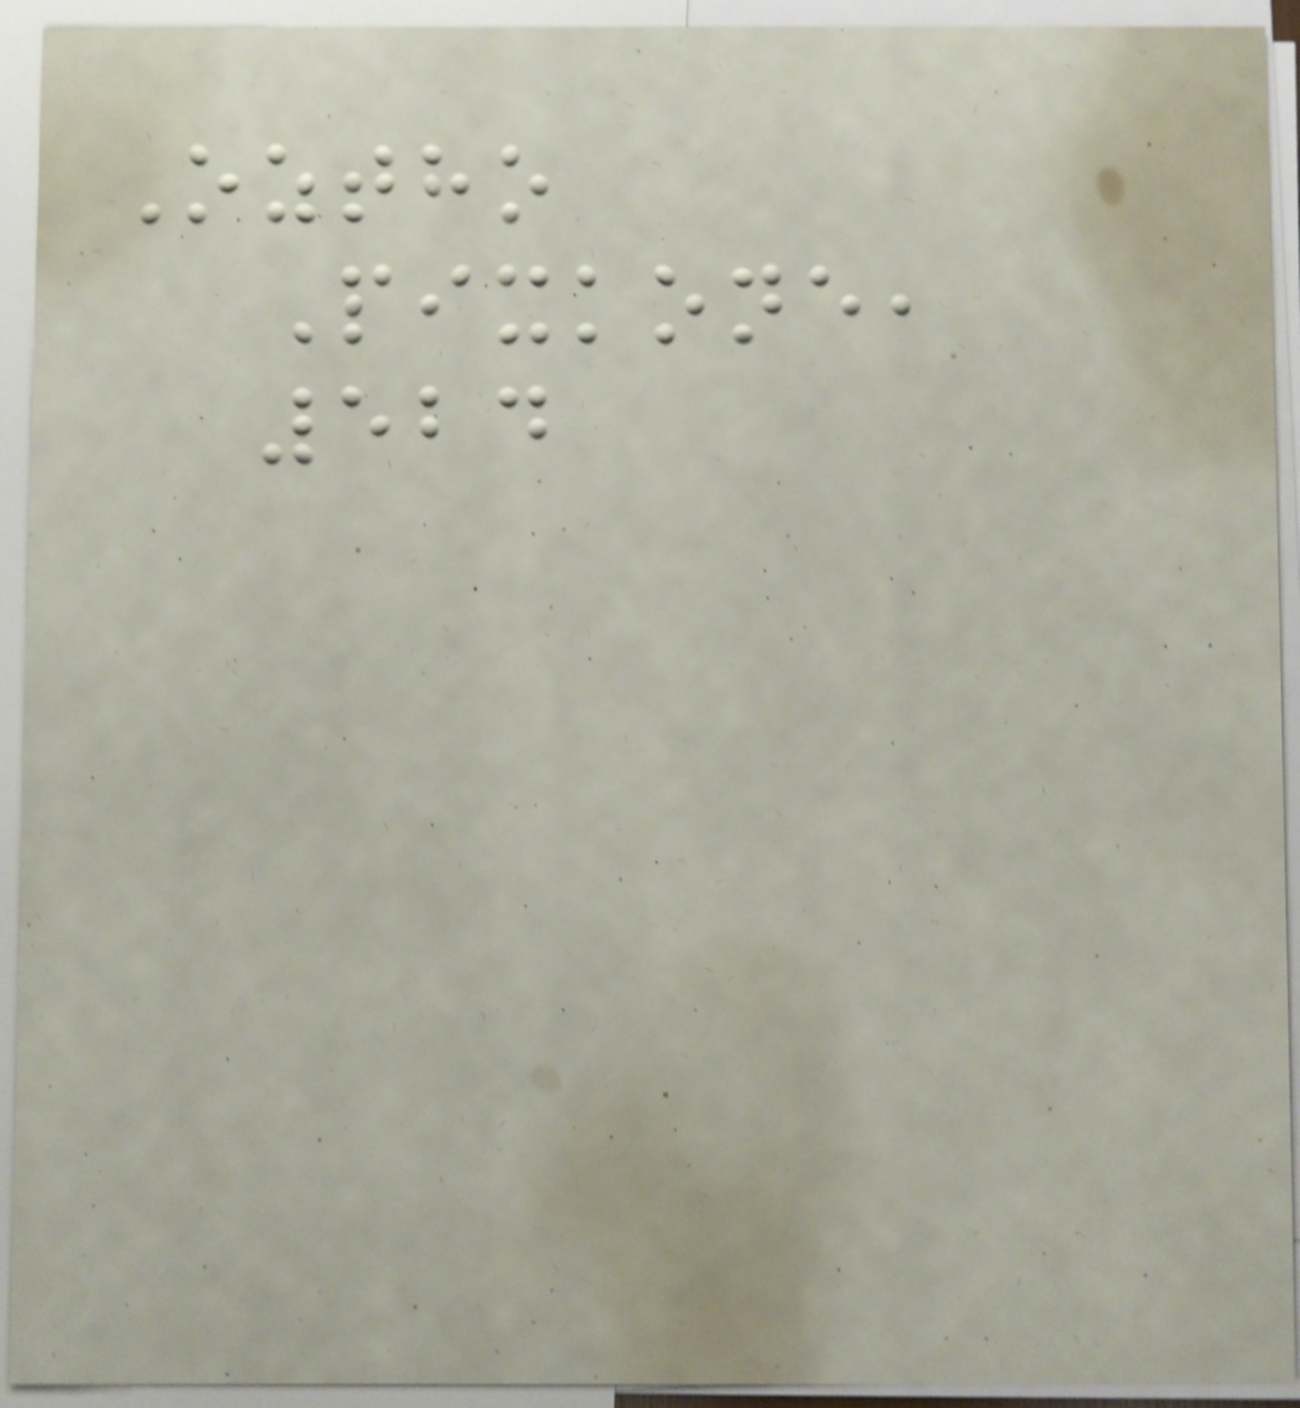Oztho
Pixkone,
524
